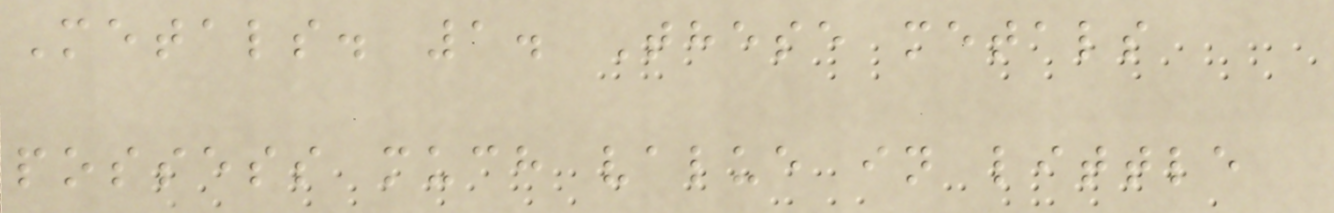Metals. 1. These metals
possess much value in little
